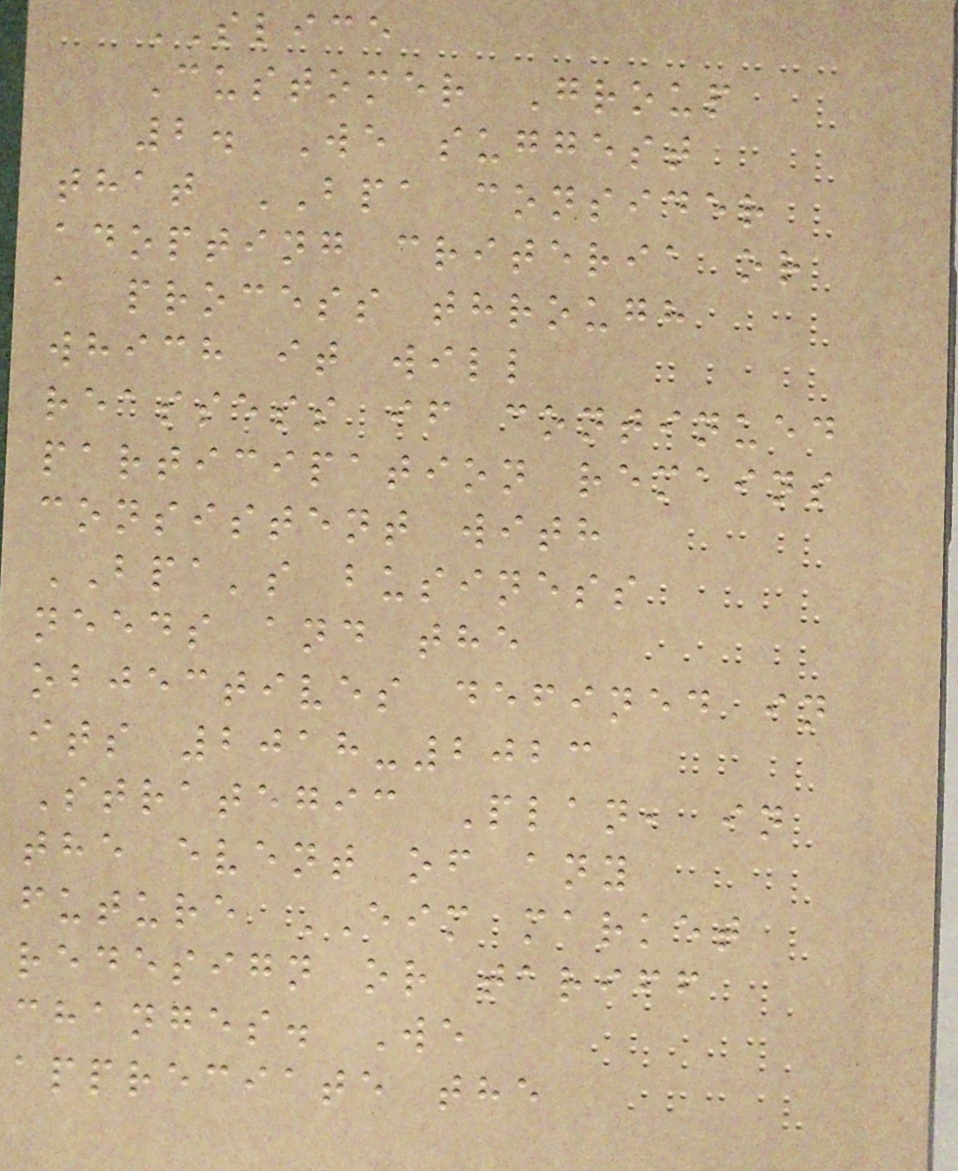SLICE
Customer Group
2. We suggest
that BPA consider
adopting criteria or
a process through
which it will
reassess if continued
participation remains
consistent with
BPA's business
needs and the
objectives defined in
its 2018-2023
Strategic Plan, in
the event of any
future EIM market
redesign or tariff
changes. We
appreciate the
